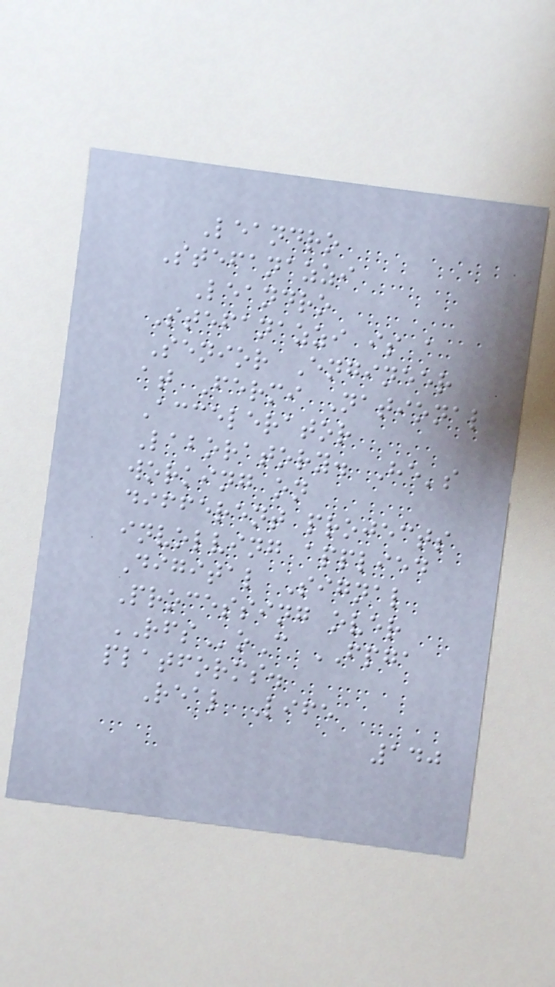Leandro
Stefanazzi
Leandro
Stefanazzi is a
Senior Engineer
at Fermi National
Accelerator
Laboratory. He's
working on
different projects
involving applied
Digital Signal
Processing over
RFSoC FPGA
platforms.
Real Life
140
